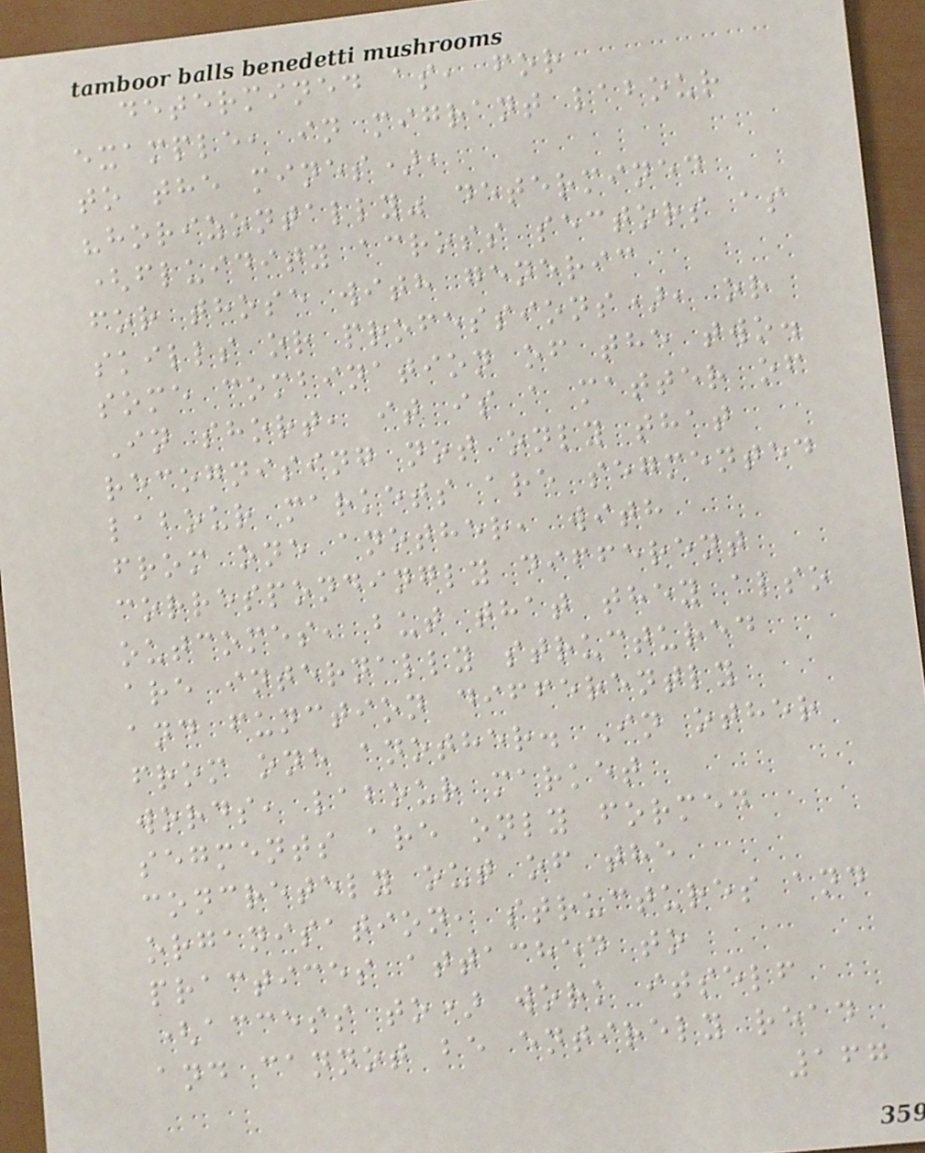determined as, for
example, in migrant labour
to the mines),
"horizontally" determined
(fluidity across sectors as
for those with generic
skills or professions), or
some combination of the two.
In short, it is a matter of
recognising not only that
labour markets are segmented
from one another, with
correspondingly different
outcomes, but that they also
are internally structured
and function differently
from one another. In other
words, labour market
segments are only formed
concretely out of the
organisation, structures and
practices attached to
(access to) work itself
and cannot be entirely read
167
